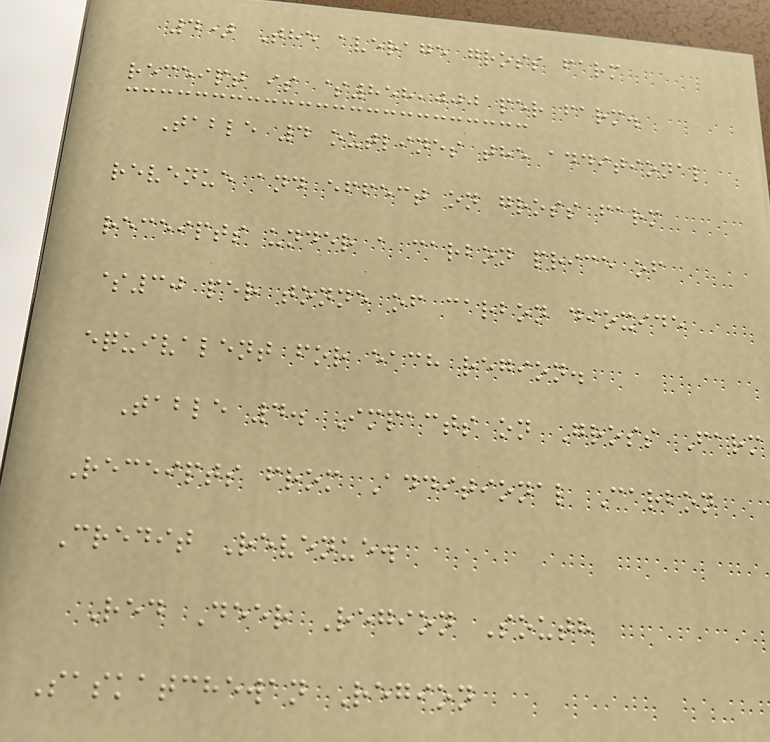4) The average gross farm
receipt is $858,000 per farm.
Table 4 outlines the additional
revenue and effect on gross farm
receipts under a carbon price of
$30 per tonne of carbon dioxide
equivalent for each region.
Table 4. Impacts on Gross Farm
Receipts from Additional Carbon
Credit Revenue.
Red Deer Region South
Saskatchewan Region
